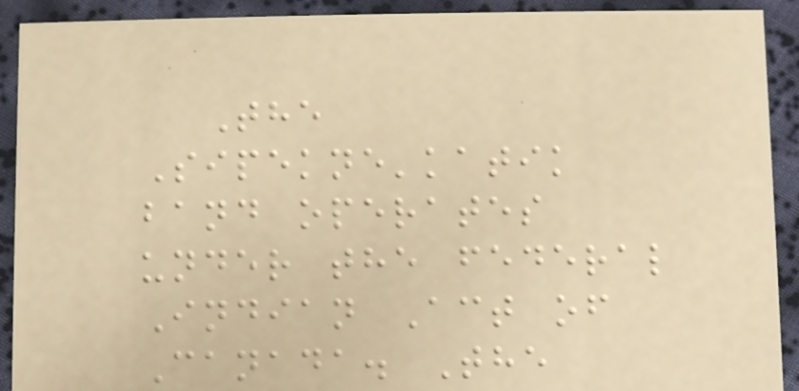The
Sipekne'katik
band operates
under the federal
Indian Act of
Canada. The
